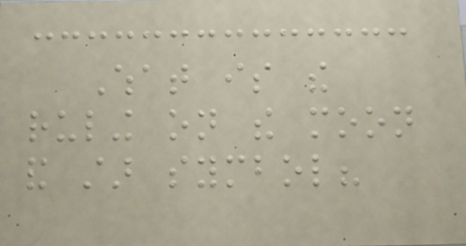What is the
ruling on the moon
and star symbol?
